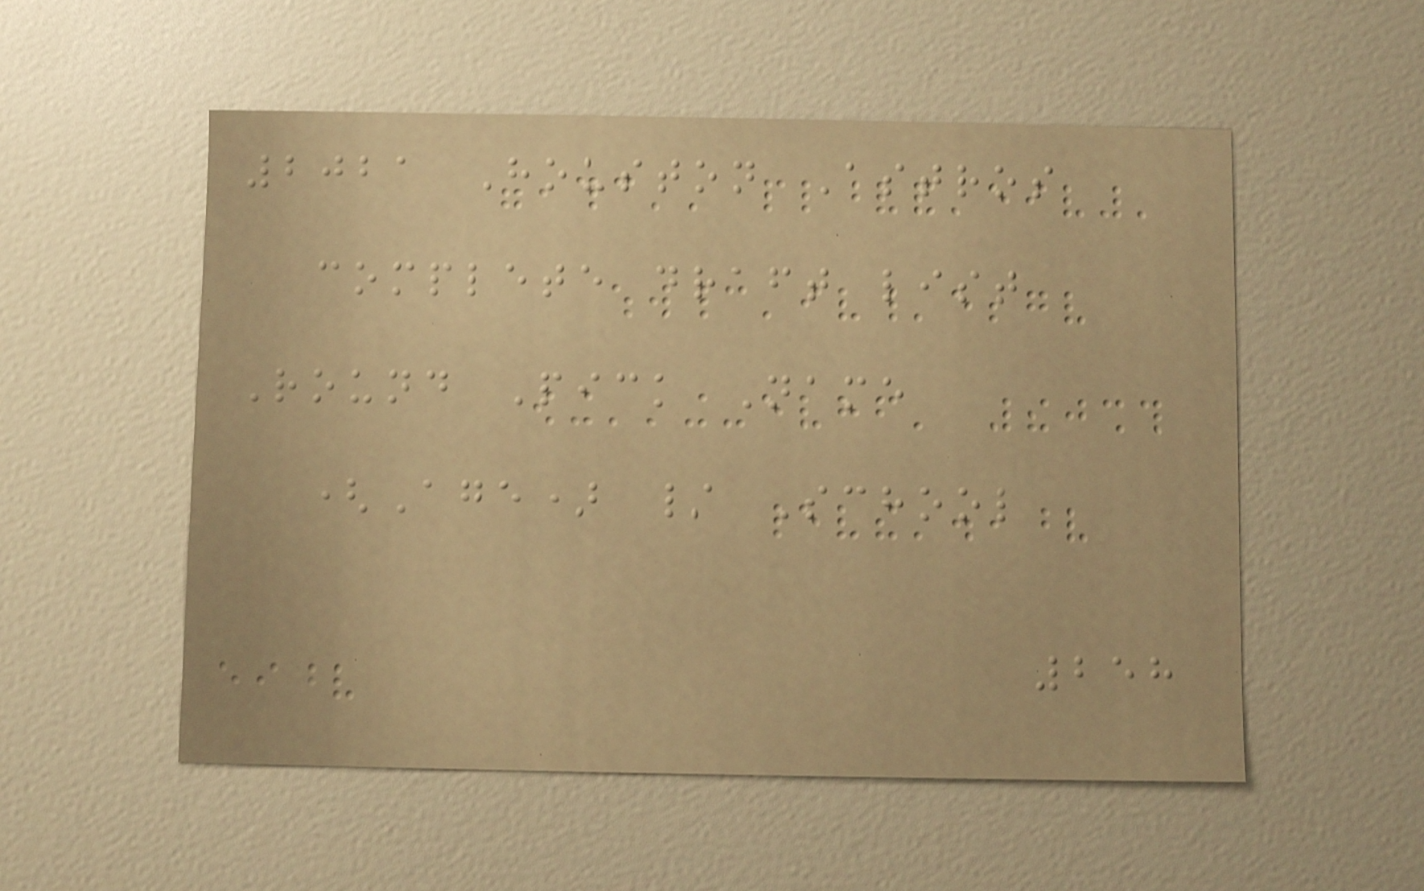2021 Houston Astros
complete draft list
Round Pick Name
(Age) / School
258
